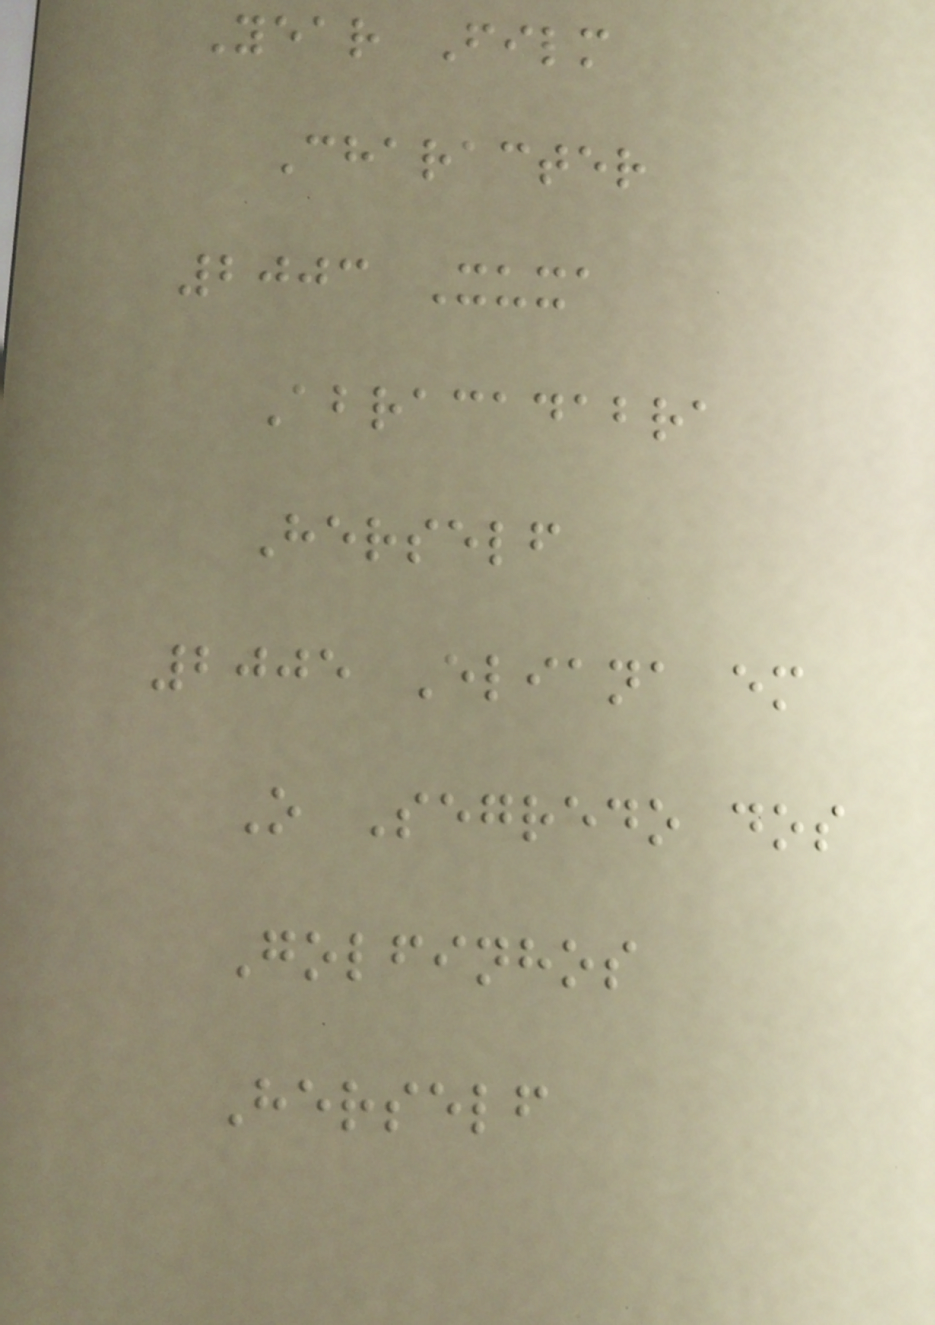Year Film
Character
2003 Xuxa
Abracadabra
Herself
2005 Eliana em
O Segredo dos
Golfinhos
Herself
